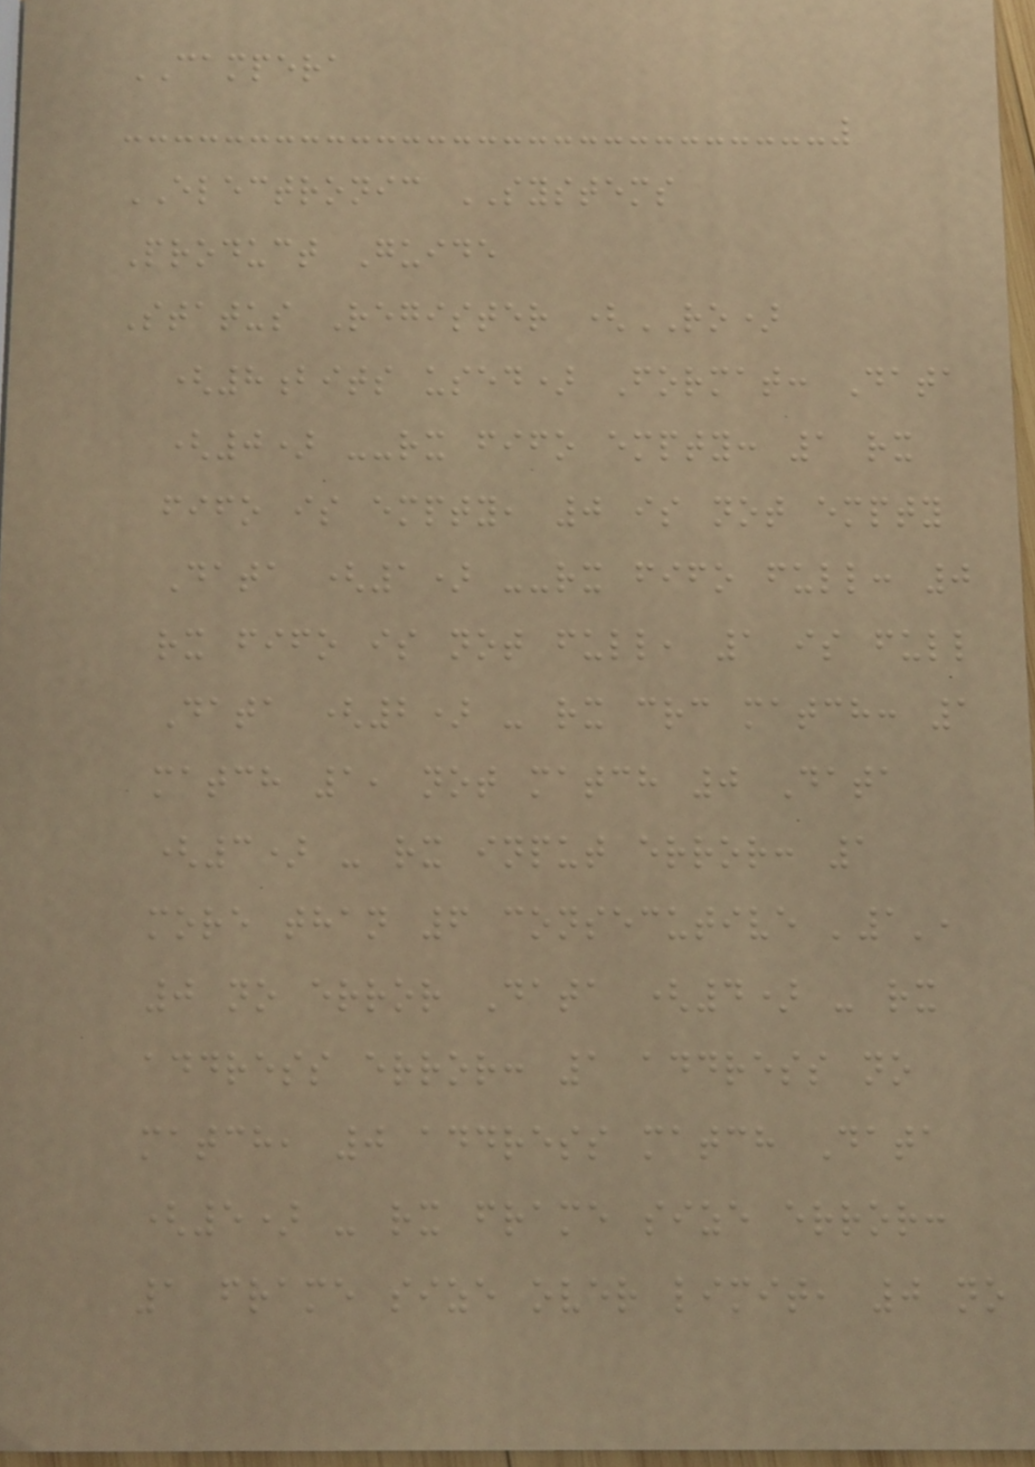CAMPERA
ELECTRONIC SYSTEMS
Product Guide
Status Register (RO)
(8bits used) Format: Data
(0) --rx fifo empty: 1 rx
fifo is empty, 0 is not empty
Data (1) --rx fifo full: 0
rx fifo is not full, 1 is full
Data (2) - rx crc match: 1
match 1, not match 0 Data
(3) - rx input error: 1
more than 6 consecutive '1',
0 no error Data (4) - rx
address error: 1 address no
match, 0 address match Data
(5) - rx frame size error:
1 frame size over limit, 0 no
